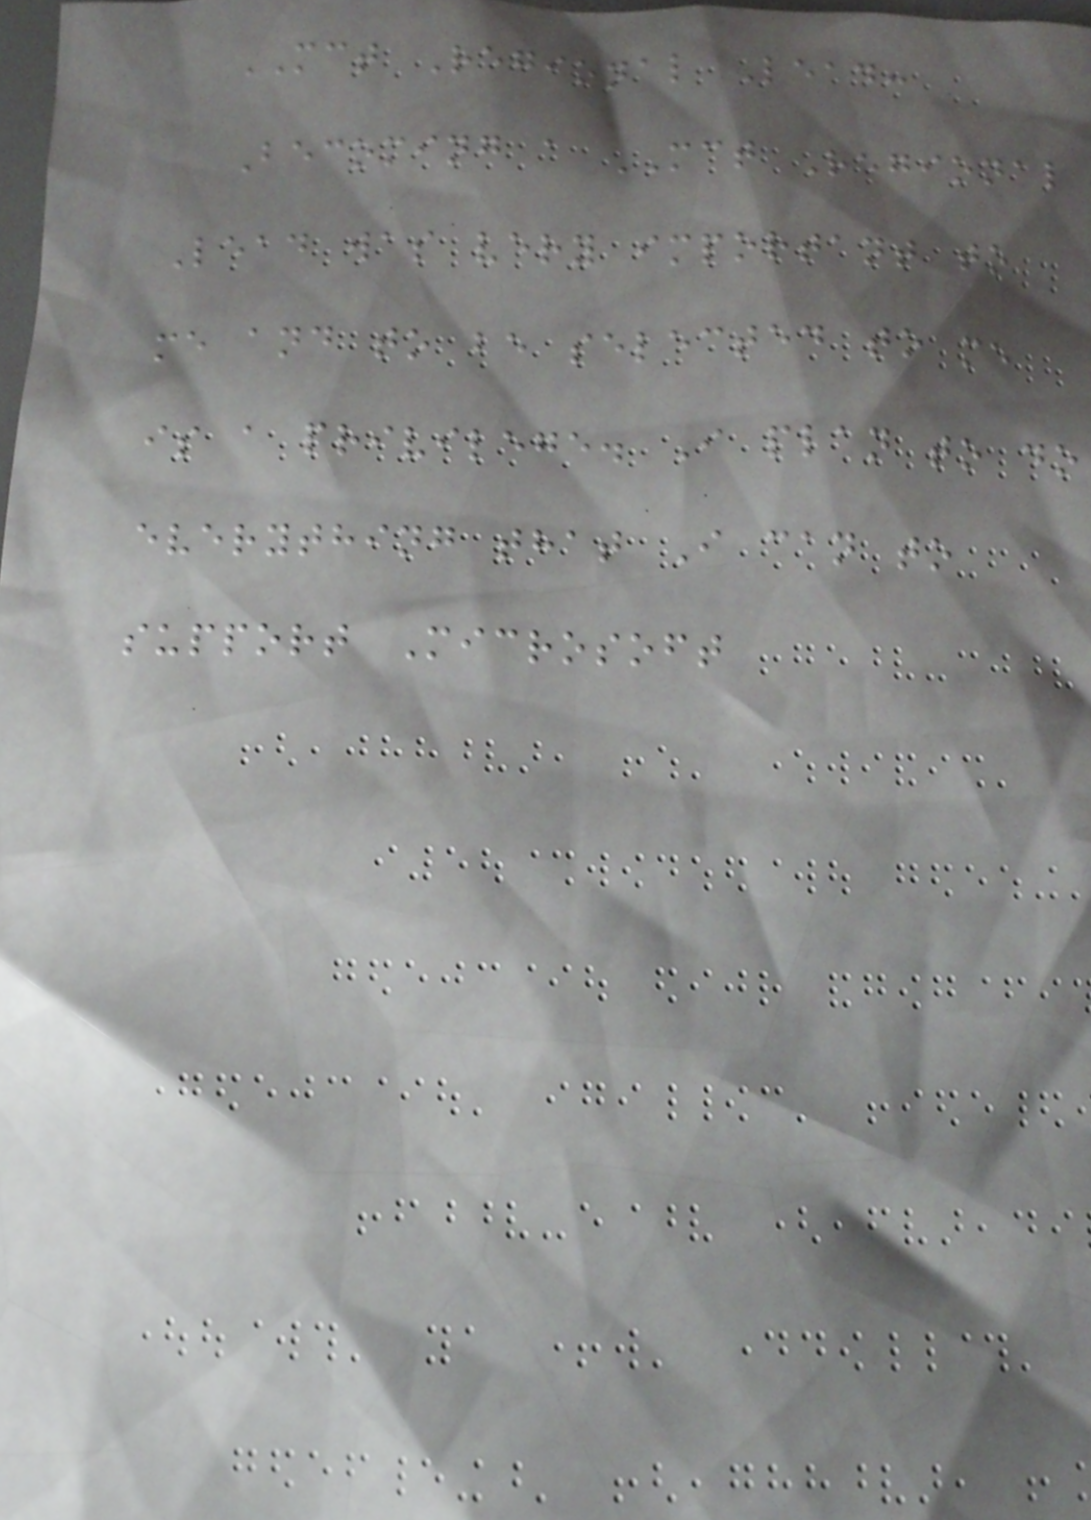MCT Regional Lead:
Becoming a MCT Regional
Lead was very important to
me and to be selected to me
is a privilege. I plan to do
everything that I can to
support Microsoft
